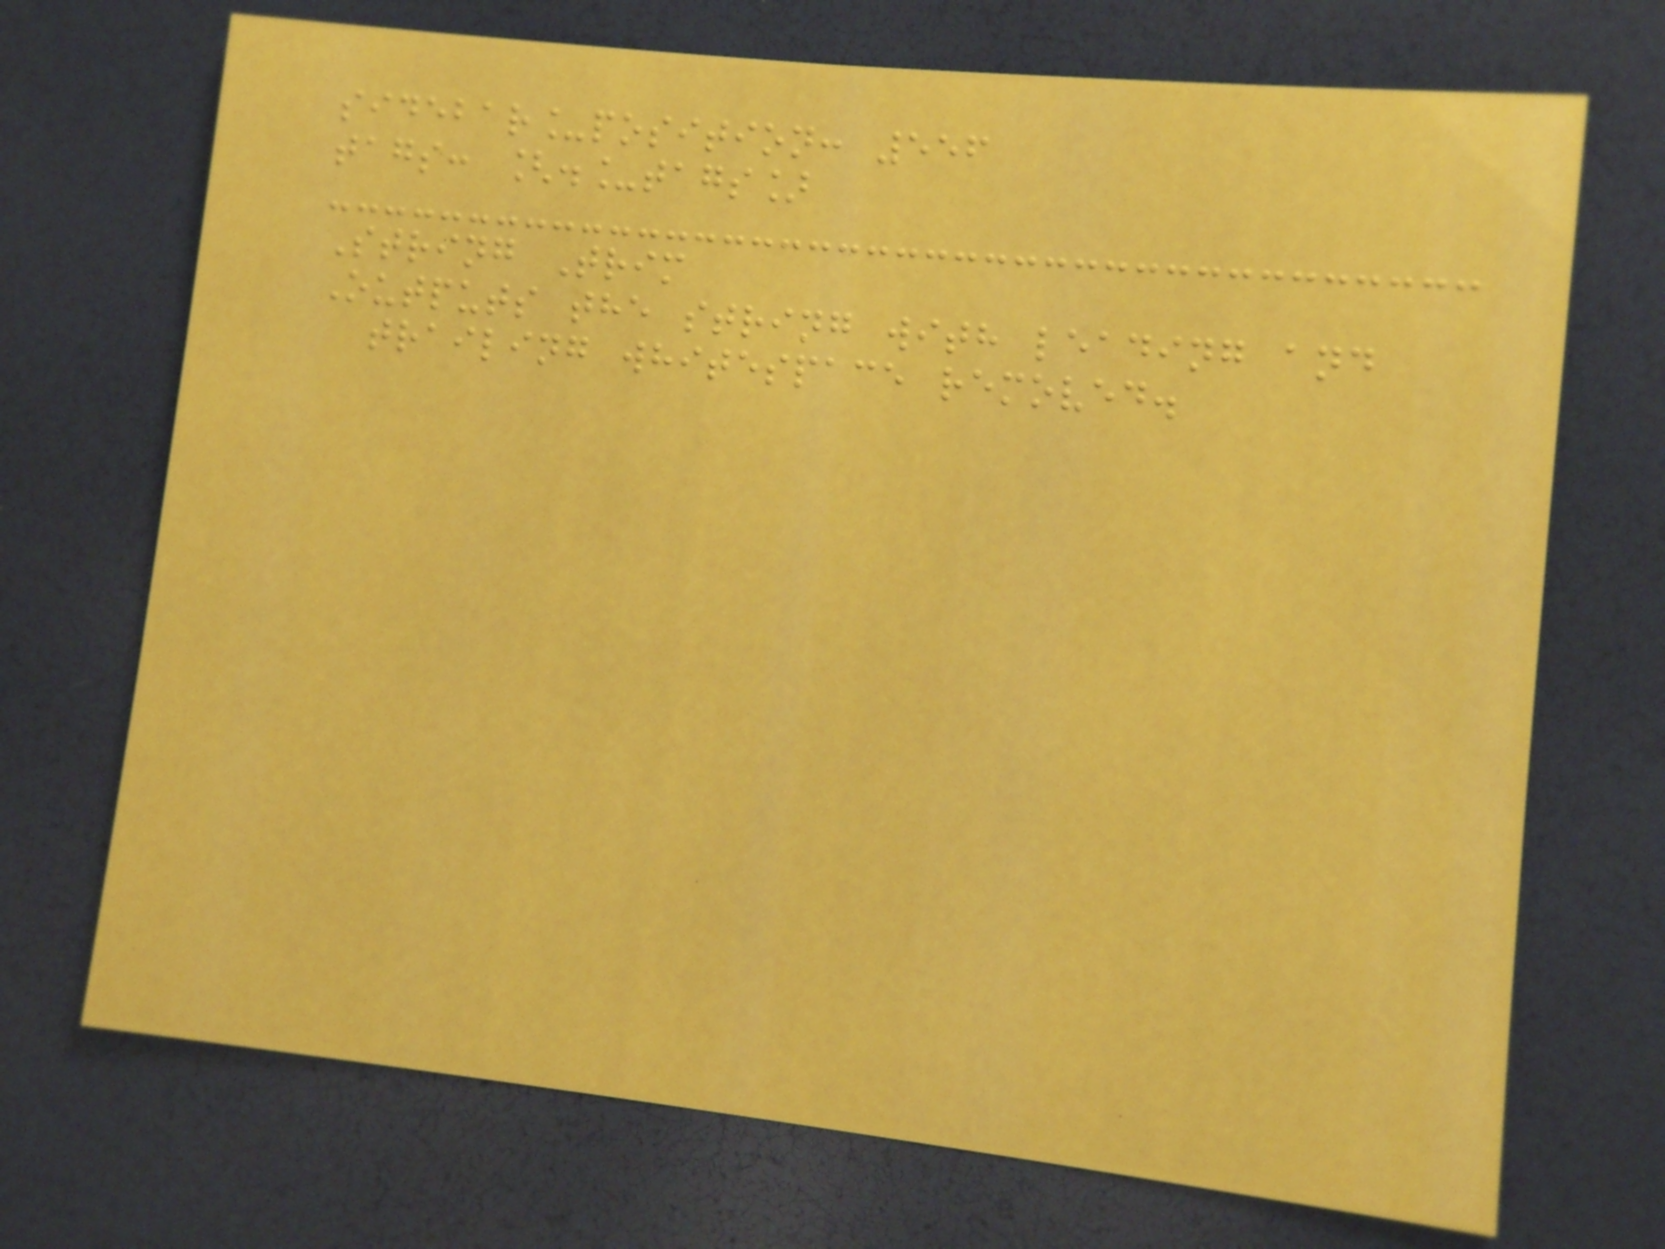sidebar_position: 556
tags: [._tags]
String Trim
Outputs the string with leading and
trailing whitespace removed.
